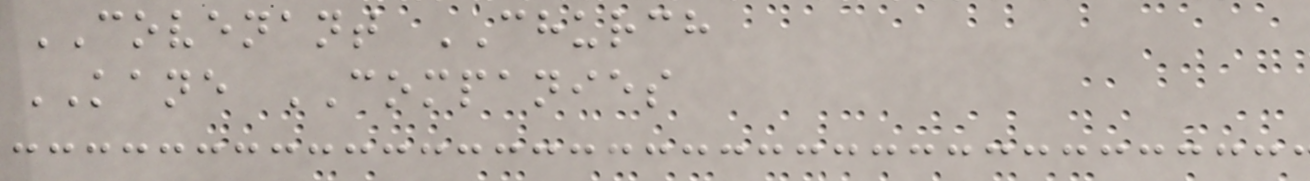COVENANT CHURCH
KANE COMPANIES
